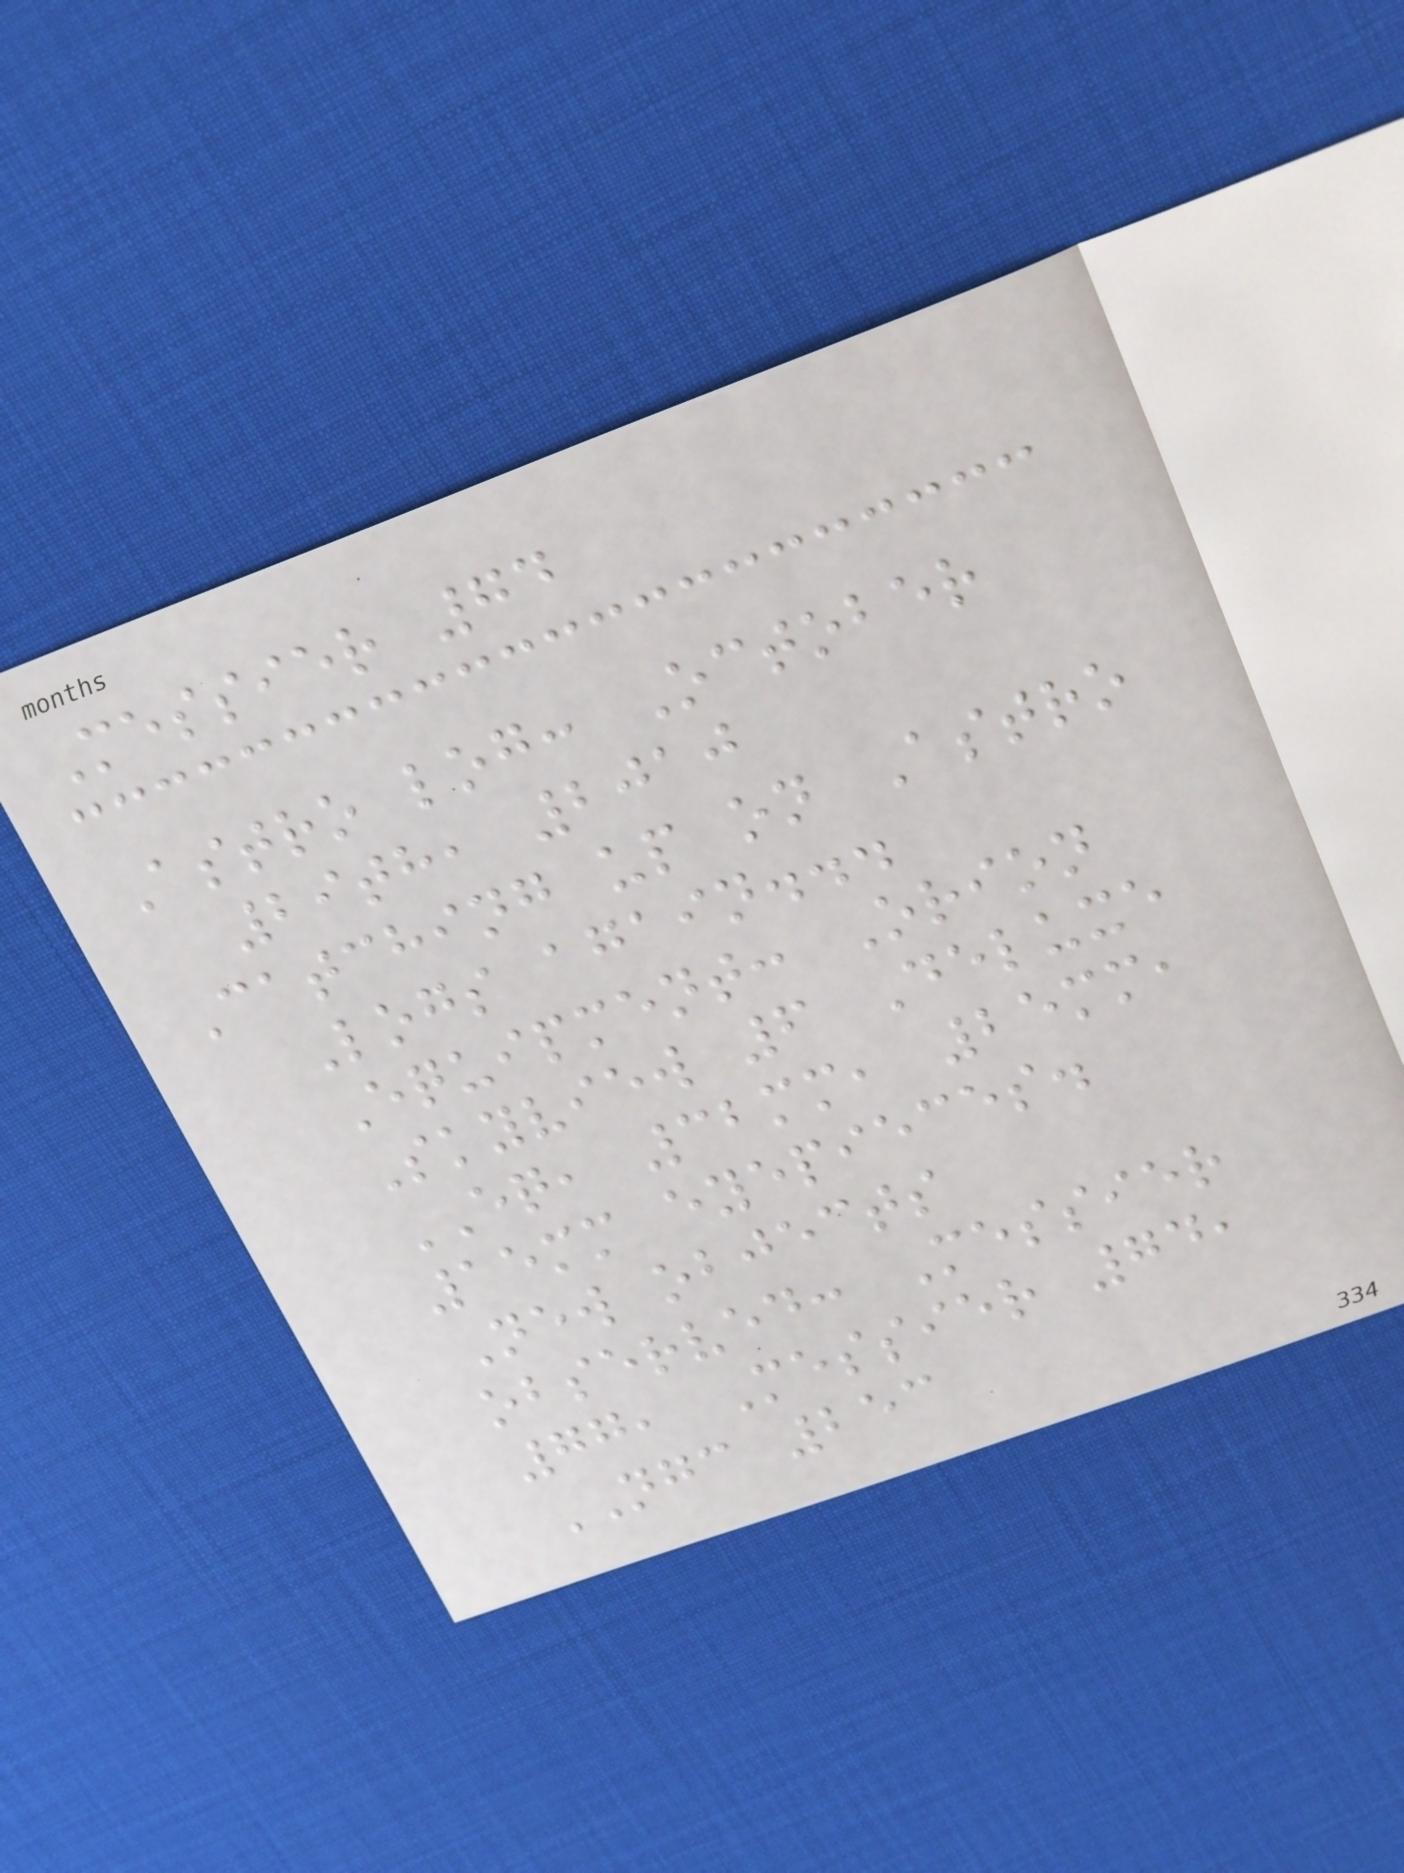Messier 74
Astro log: October
29th, 2010
Catching up on Astro
Logs again...
Equipment: Orion
Skyview 6 Deluxe
EQ, 32mm, 25mm,
15mm eyepieces.
New objects
observed: Messier
77, Messier 74,
NGC 253
